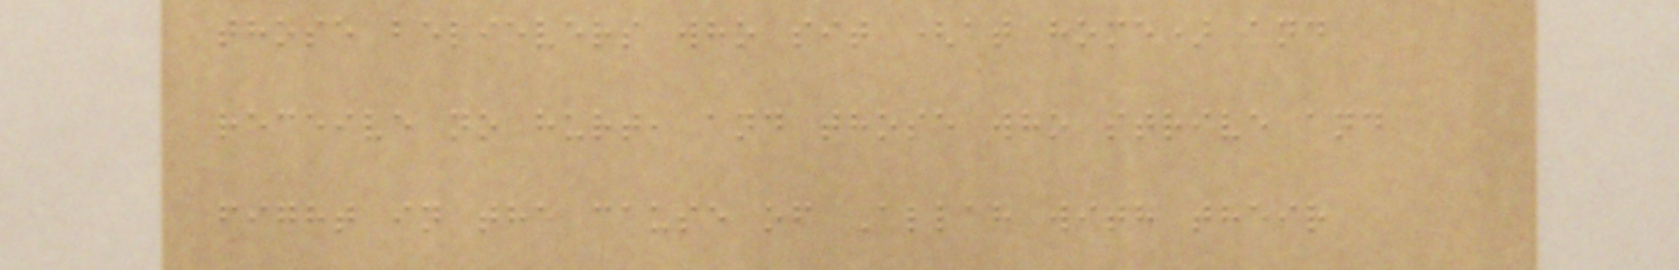those believers who sit (at home) and
receive no hurt, and those who strive and
fight in the cause of Allah with their
